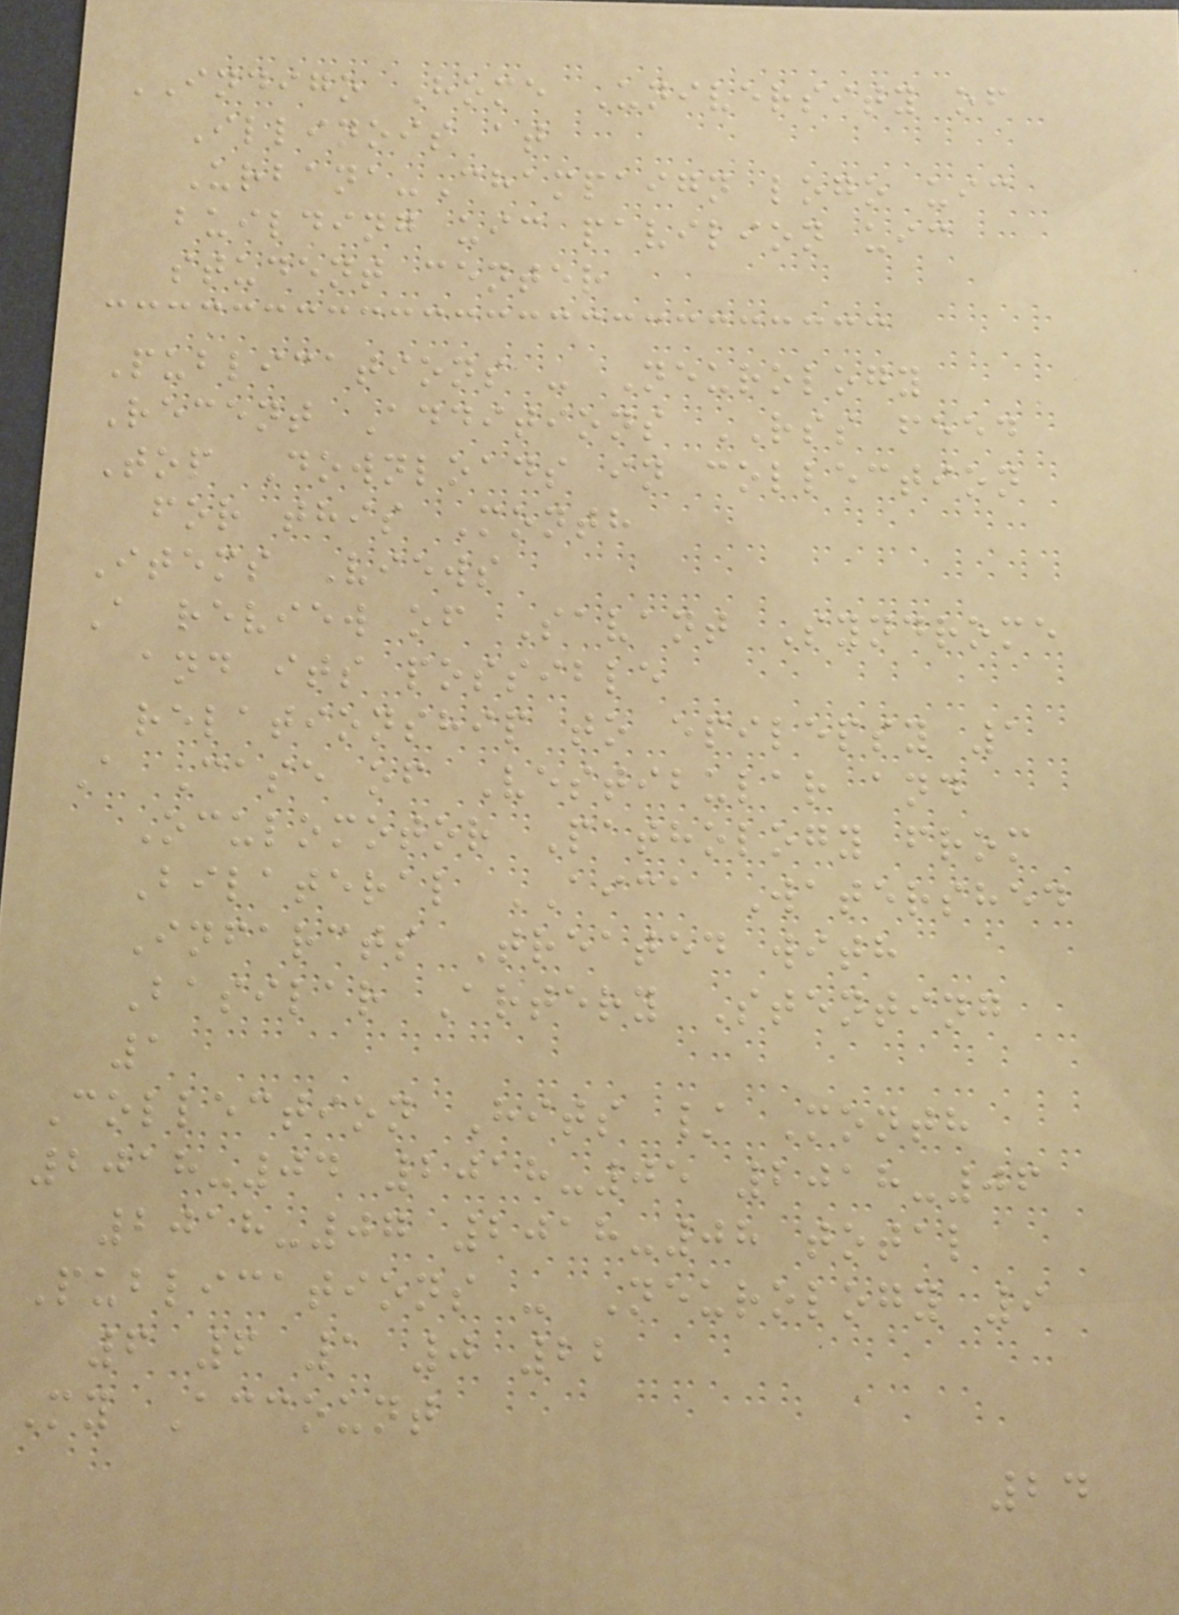INDIGO Home University of
Illinois at
Urbana-Champaign logo uic
building uic pavilion uic
student center
Publications - Neurology
Recent Additions RSS feed
Top Downloads in collection
for this Month
Items Views
A review of Savant Syndrome
and its possible
relationship to epilepsy 1
A Case of Vestibular and
Oculomotor Pathology from
Bilateral AICA Watershed
Infarcts Treated with
Basilar Artery Stenting
1
Collection Hits / Month
2018-04 2018-05 2018-06
2018-07 2018-08 total
Publications - Neurology 9
6 6 1 0 22
My Account
24
